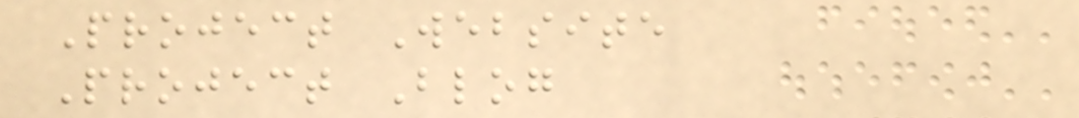Project Website
Project Blog
